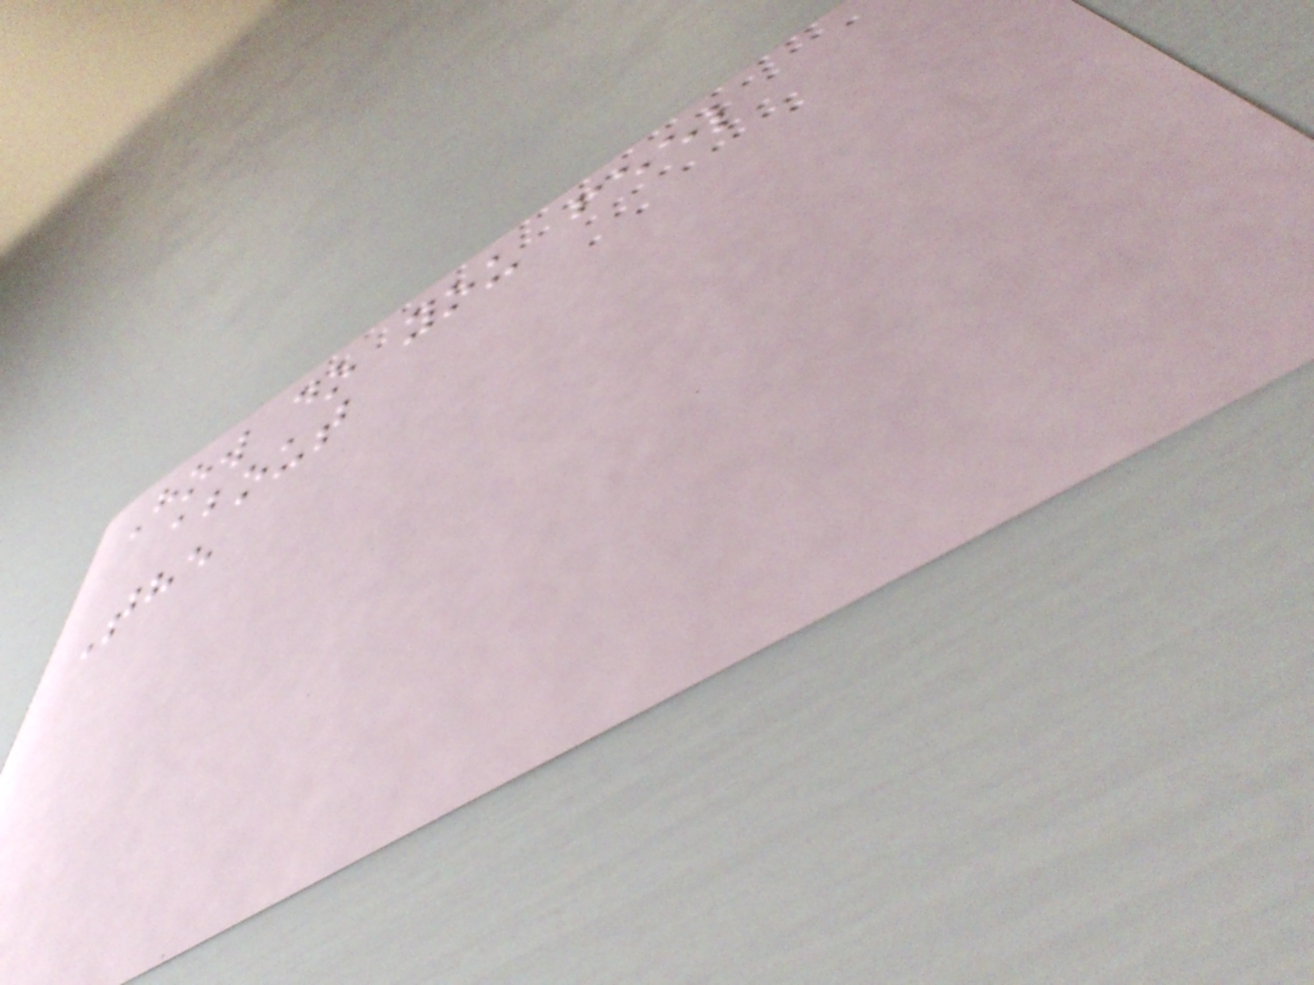How do you feel
about
The
